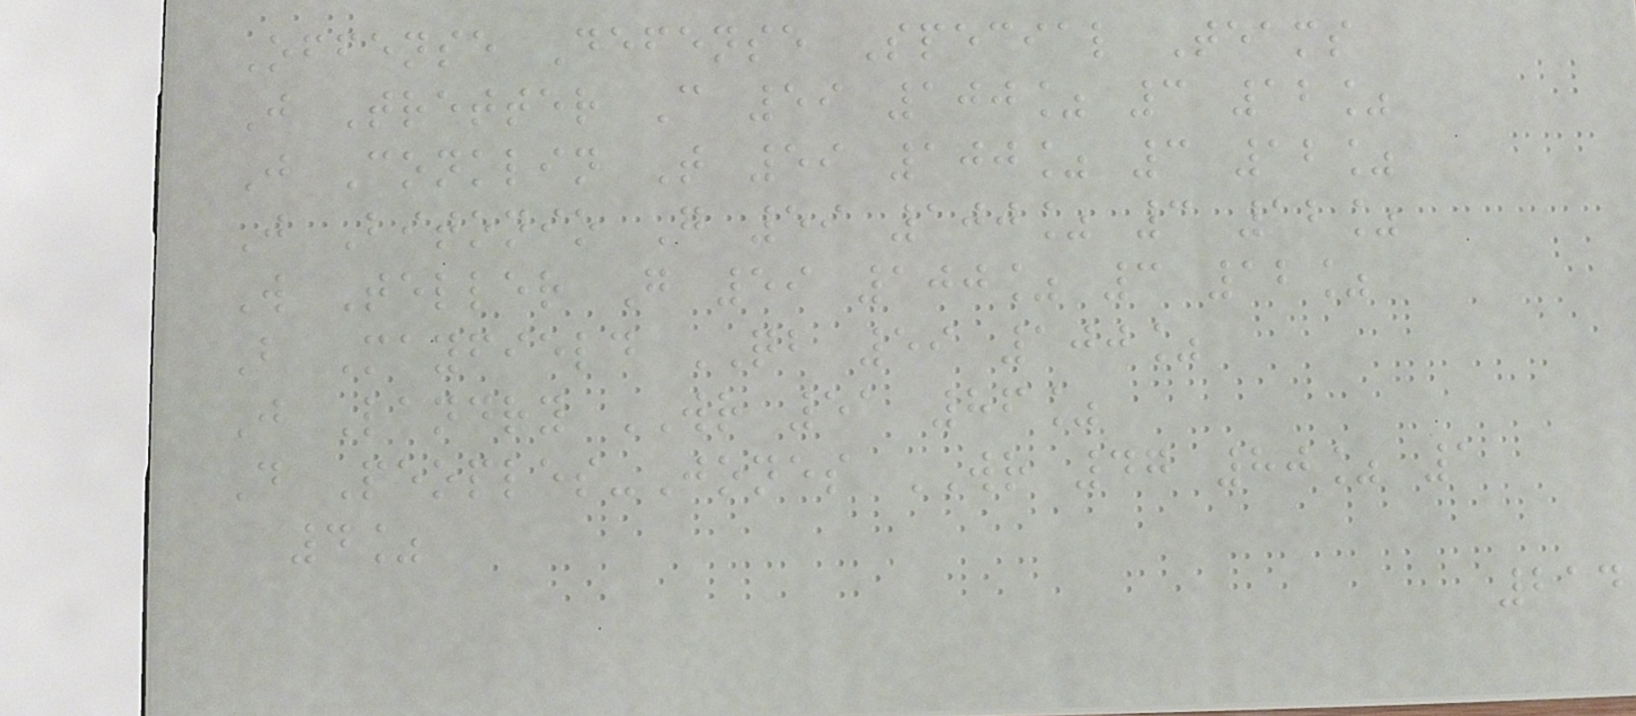Offense Defense Special Teams
J Tretter C 59 100% 3 12%
J Conklin T 59 100% 3 12%
J Bitonio G 59 100% 3 12%
W Teller G 59 100% 3 12%
B Mayfield QB 59 100%
J Landry WR 51 86%
D Peoples-Jones WR 47 80% 1
4%
214
